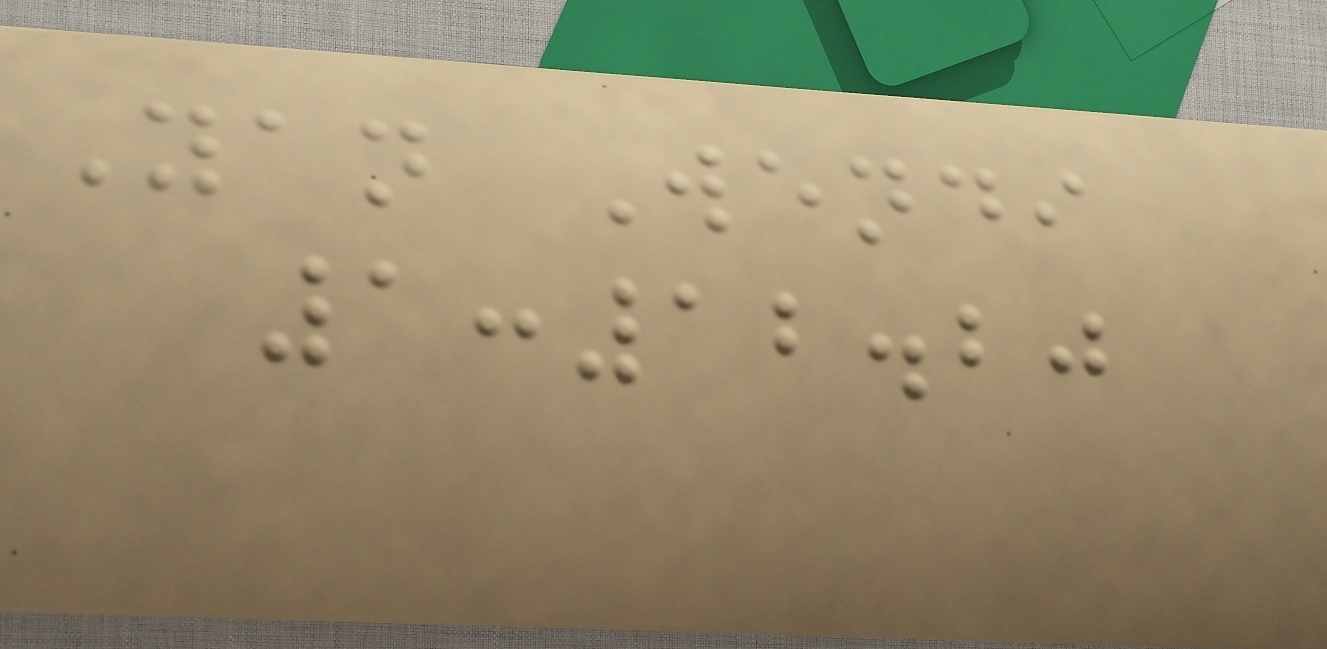Yan Wendi
1:12.20
